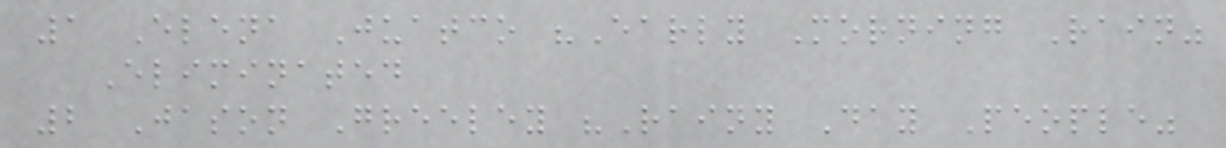1 Elena Juatco "Early Morning Rain"
Eliminated
2 Jason Greeley "Rainy Day People"
